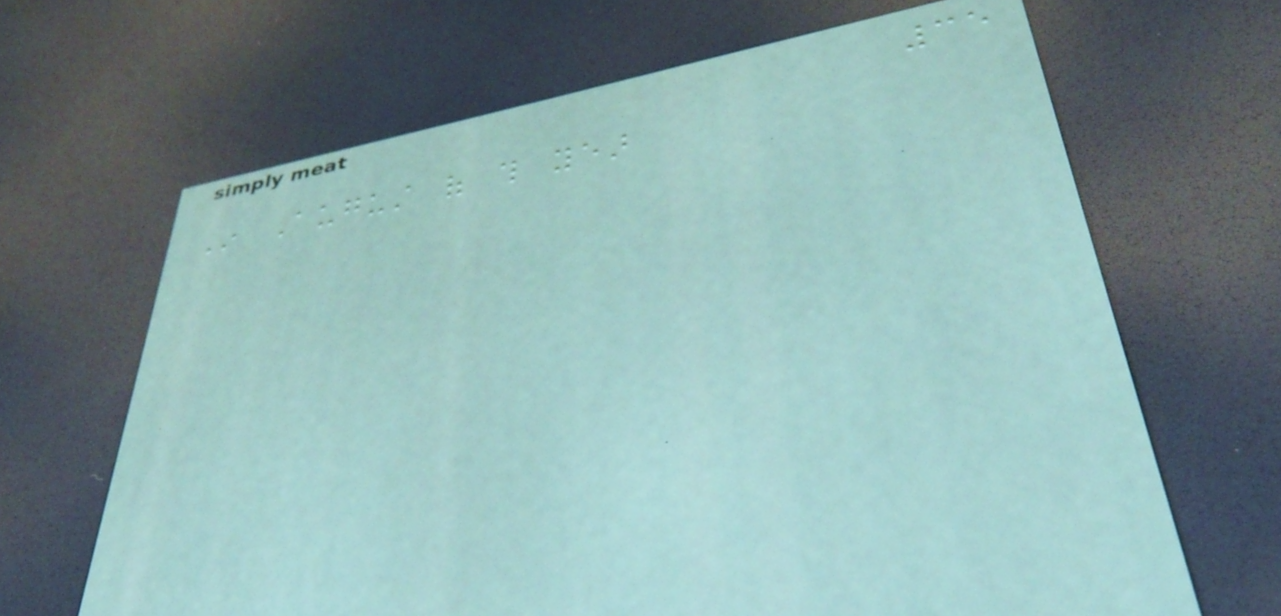35
In August of this year
